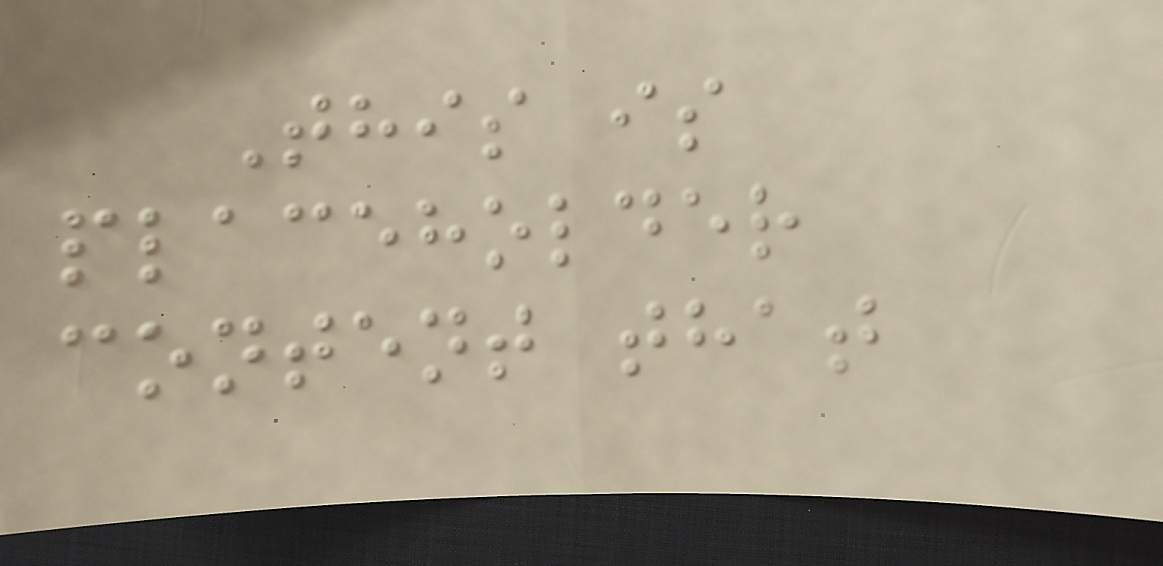This is
placeholder
content that
